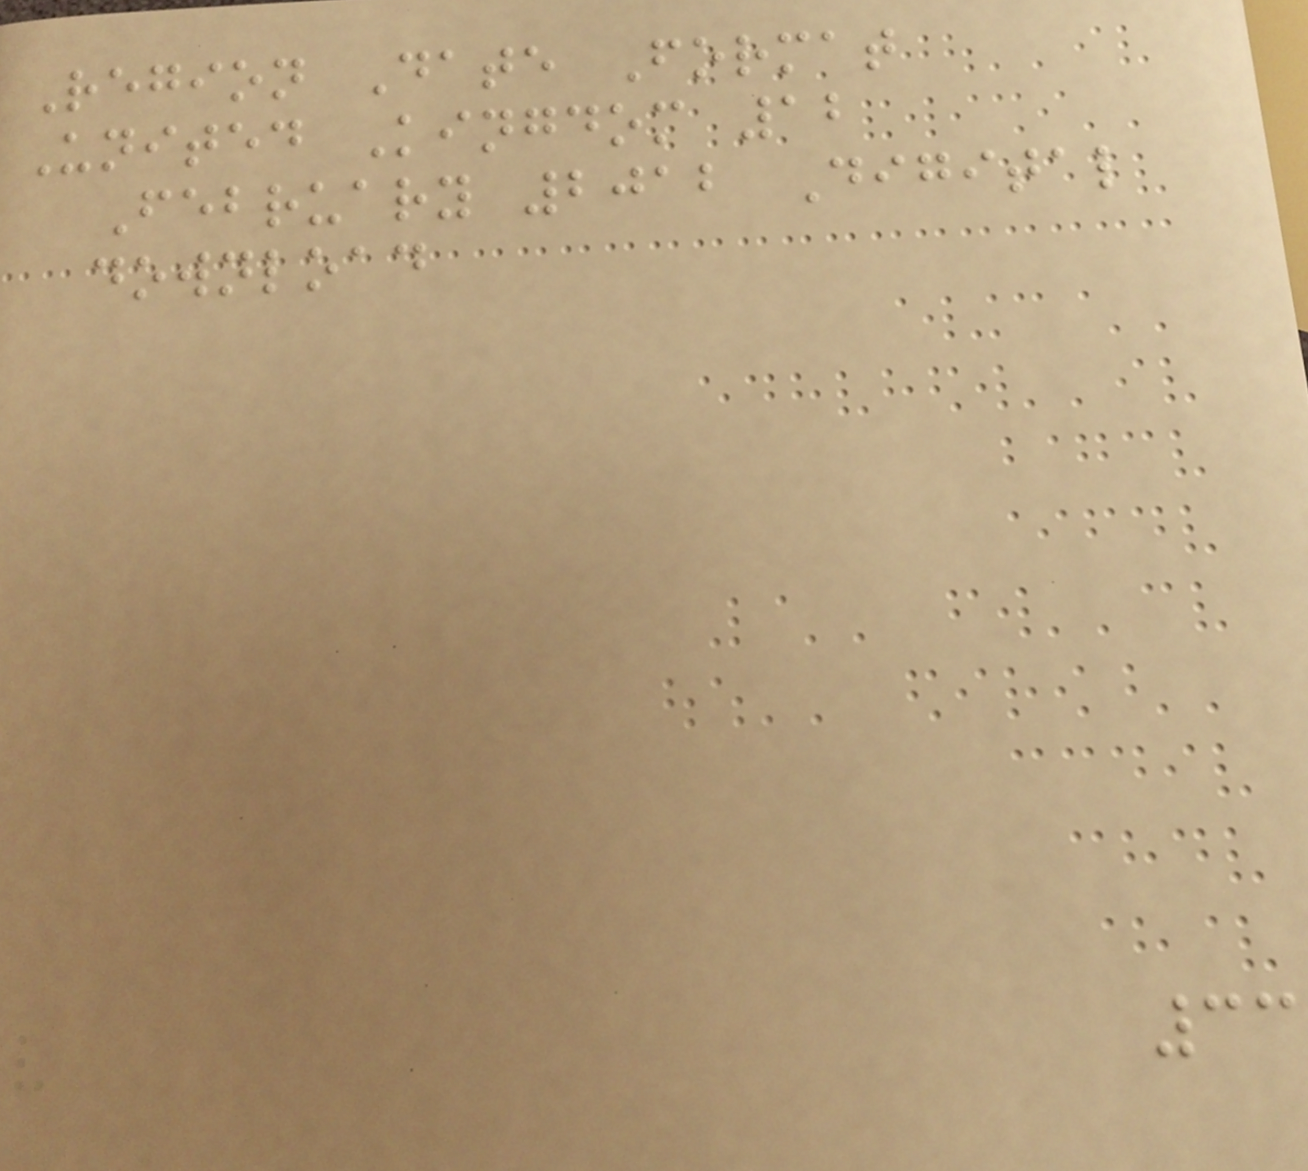Region Date Format
United Kingdom 12
February 2012 Digital
download
33
